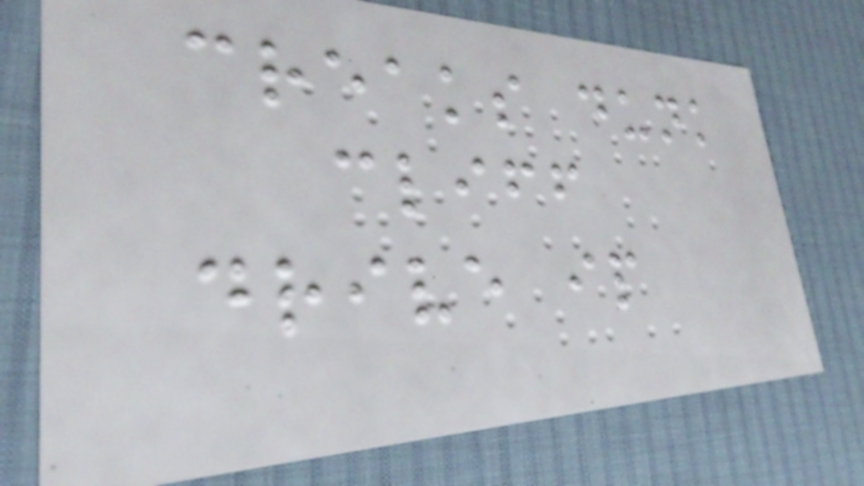creaks dunk
cliff
drive ip
